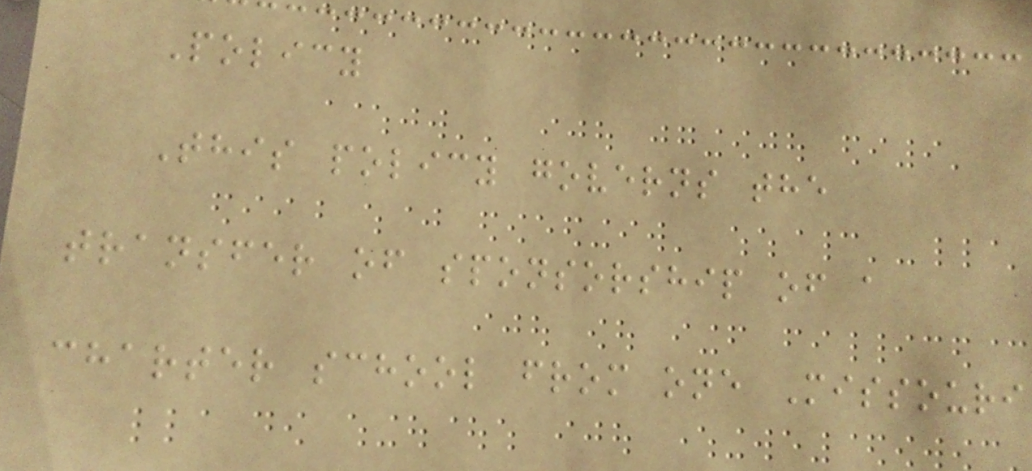Policy
This policy governs the
transfer of sponsorship of a
charter school from one Missouri
